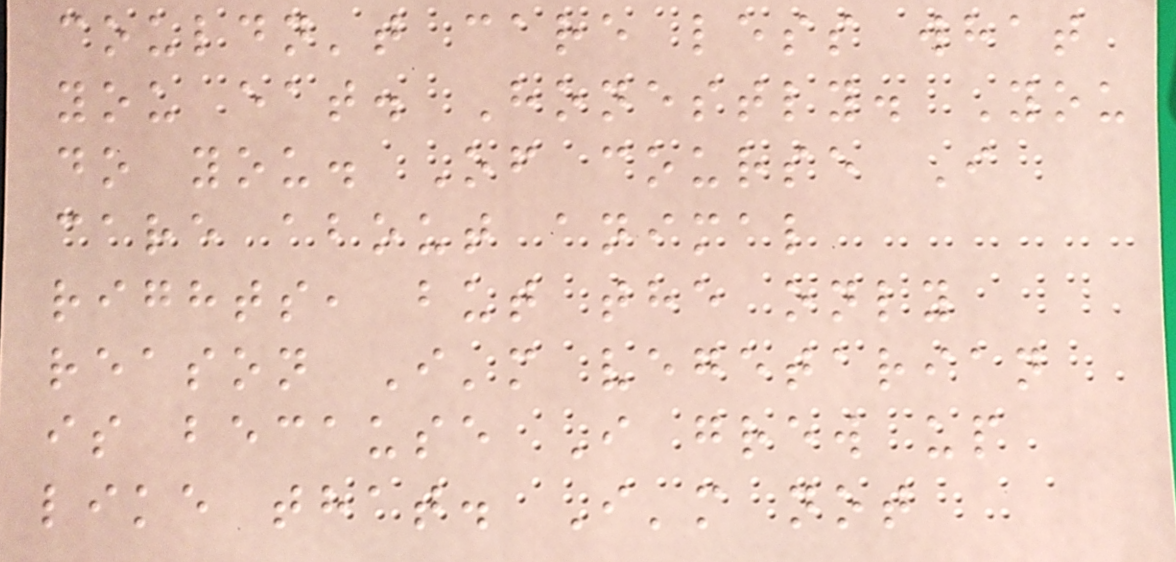couldn't care less what
you eat. Honestly. You
do you. Of course I
care about animal
rights, but the only
reason I'm vegetarian
is because I grew up
like that. I'm not
